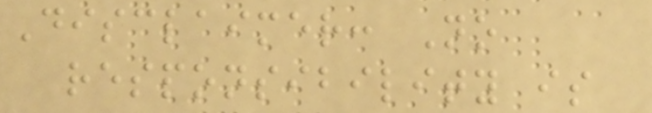Disclaimer: No
responsibility is
